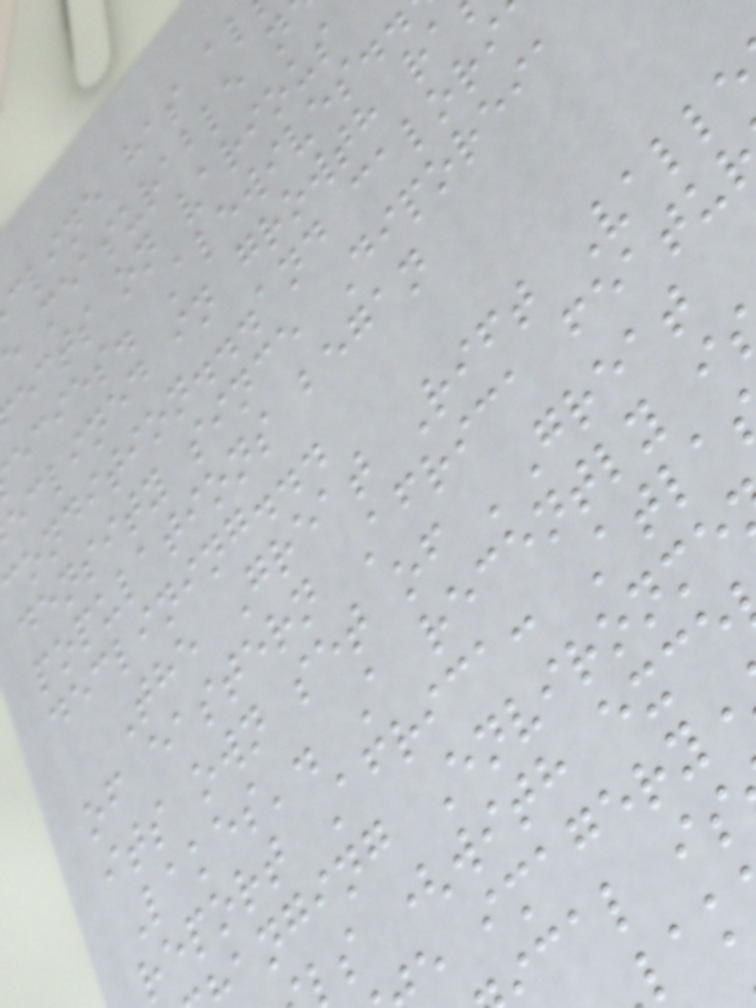cline has al
e measurable n
ects on various
ecies. Alewives..
eclined in growth ra
condition...and calori
density since Diporeia
populations began
declining...
The Great Rift Vall
of eastern Africa featu
its own set of 'Great
Lakes'. A recently i
report Africa: Atla
anging Environme
ls (with exce
e imagery
